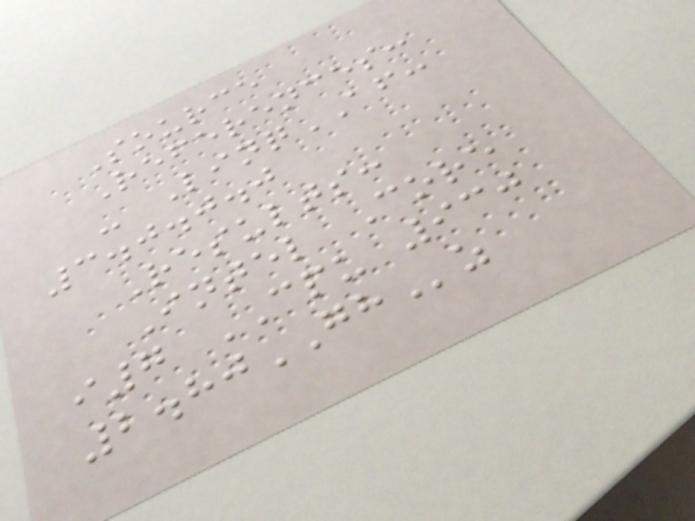Source
References:
- LinqAF:
3.0.0.0
Results:
Intel Core
i7 CPU 930
2.80GHz
